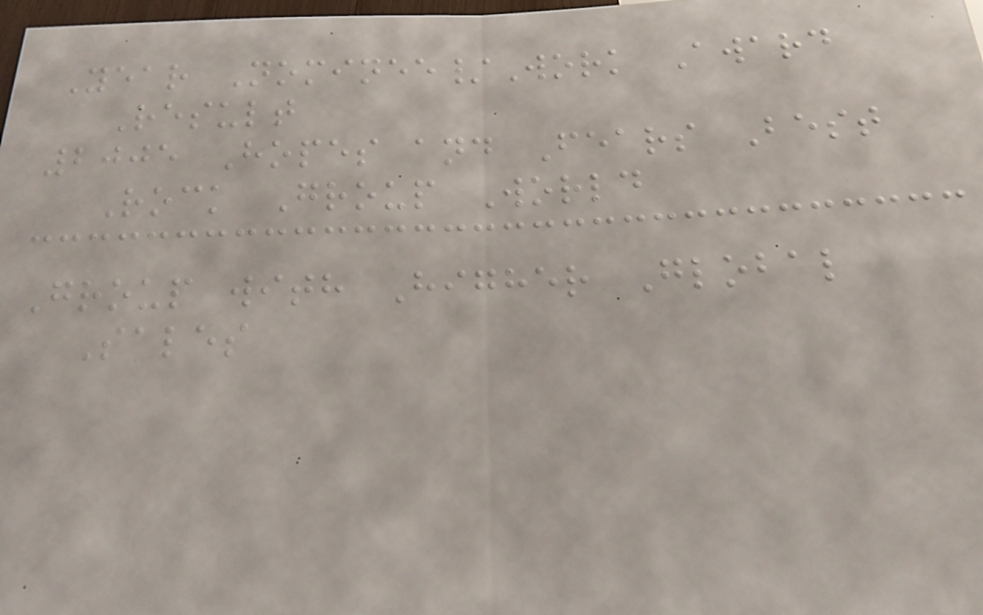Year Nominee/Work Award
Result
2005 Hopes and Fears Best
Rock Group World
Group with Higher Global
Sales
